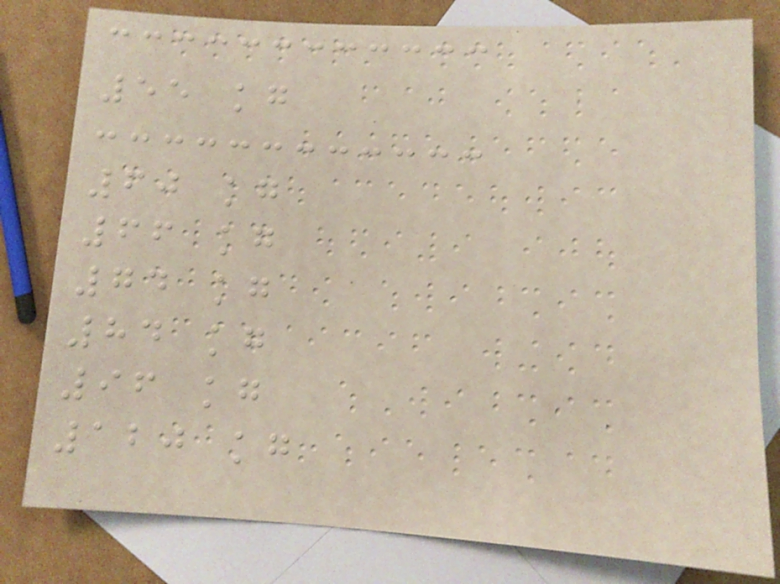55 kg
60 kg
66 kg
74 kg
84 kg
96 kg
120 kg
